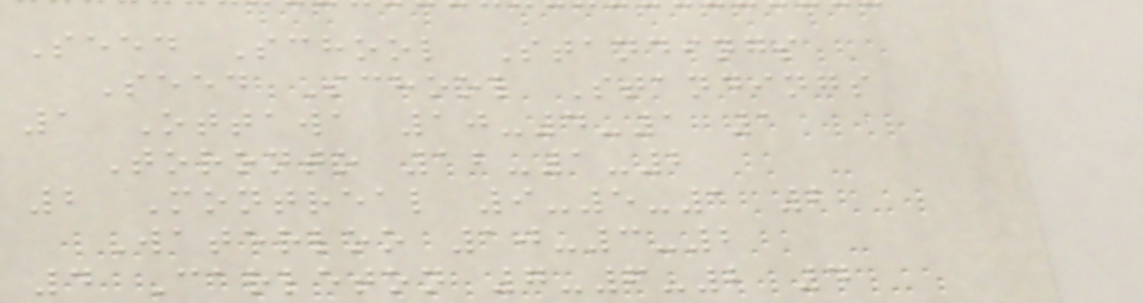Seed School Standings
Seed School Standings
1 Ottawa 10-4-1 1
Toronto 12-1-2
2 Montreal 9-5-1 2
Waterloo 10-3-2
4 Carleton 7-6-2 4
